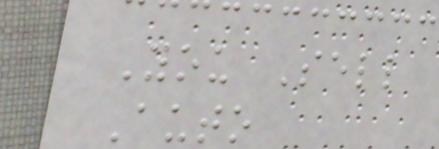You Sell
Auto
